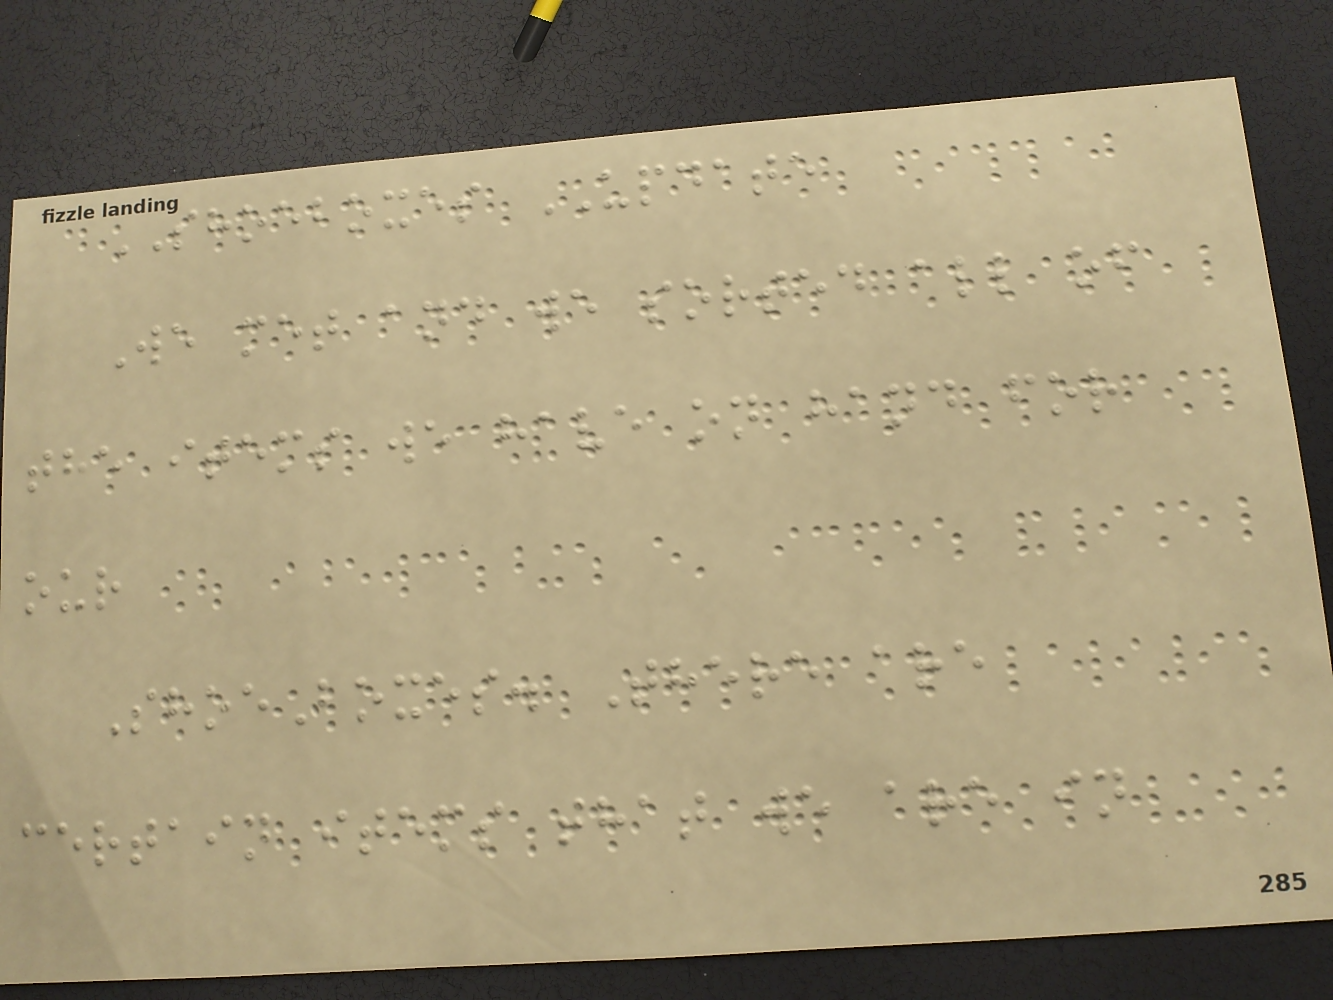SHOEBOXES UPDATE
We met and we sorted all of
the items we have on hand for
our
ShoeBoxes. There are
certain items that we are in
